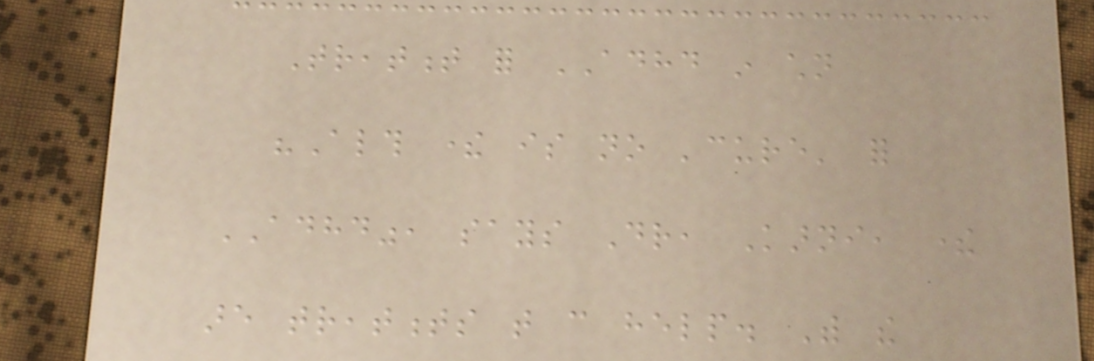Treatment for ADHD in children
"Although there is no 'cure' for
ADHD", says Dr, Karni, there
are treatments that can help. With the
